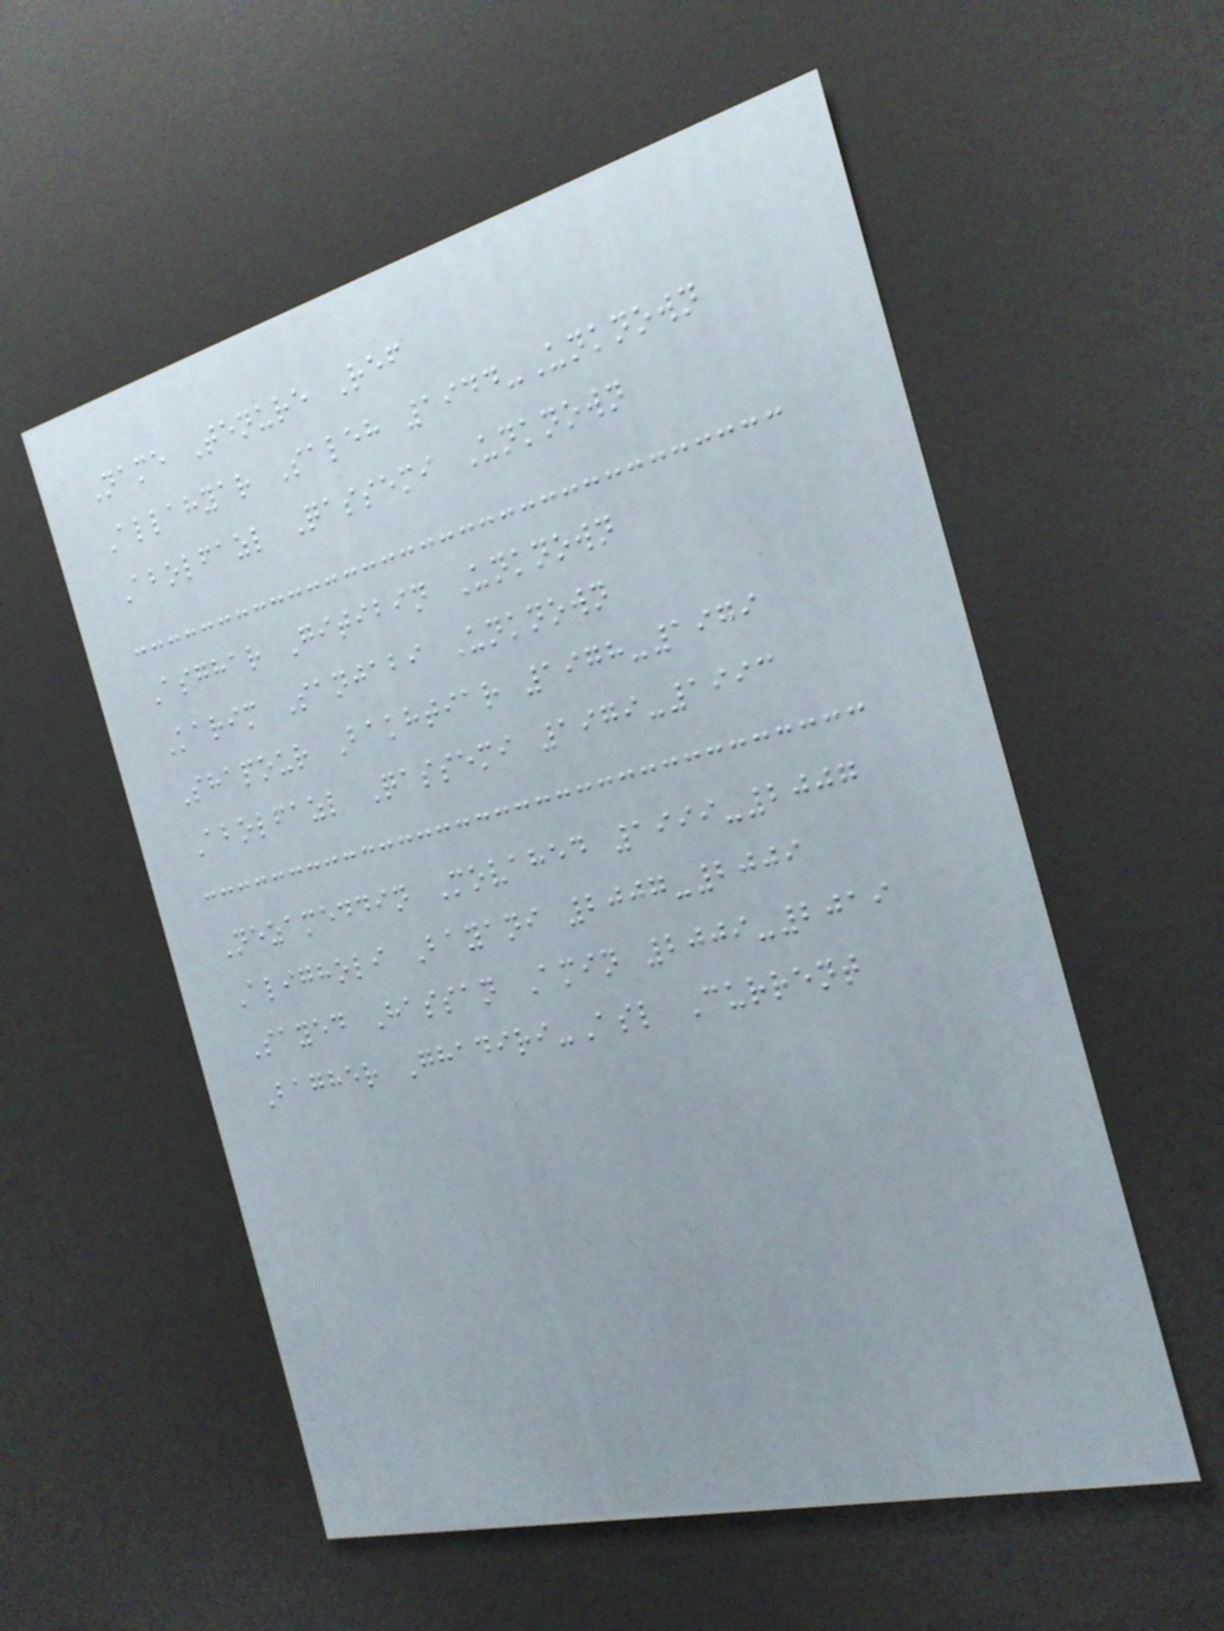Name Tenure Ref
Allahyar Saleh 1944-Unknown
Abolfazl Qassemi Unknown
Asghar Gitibin Unknown
Karim Sanjabi Unknown
Shapour Bakhtiar 1978-1979
Abolfazl Qassemi 1979-1993
Nezameddin Movahed 1999-2007
Aligholi Bayani 2007-2009
Sayed Hassan Amin 2009-2019
Bagher Ghadiri-Asl Current
